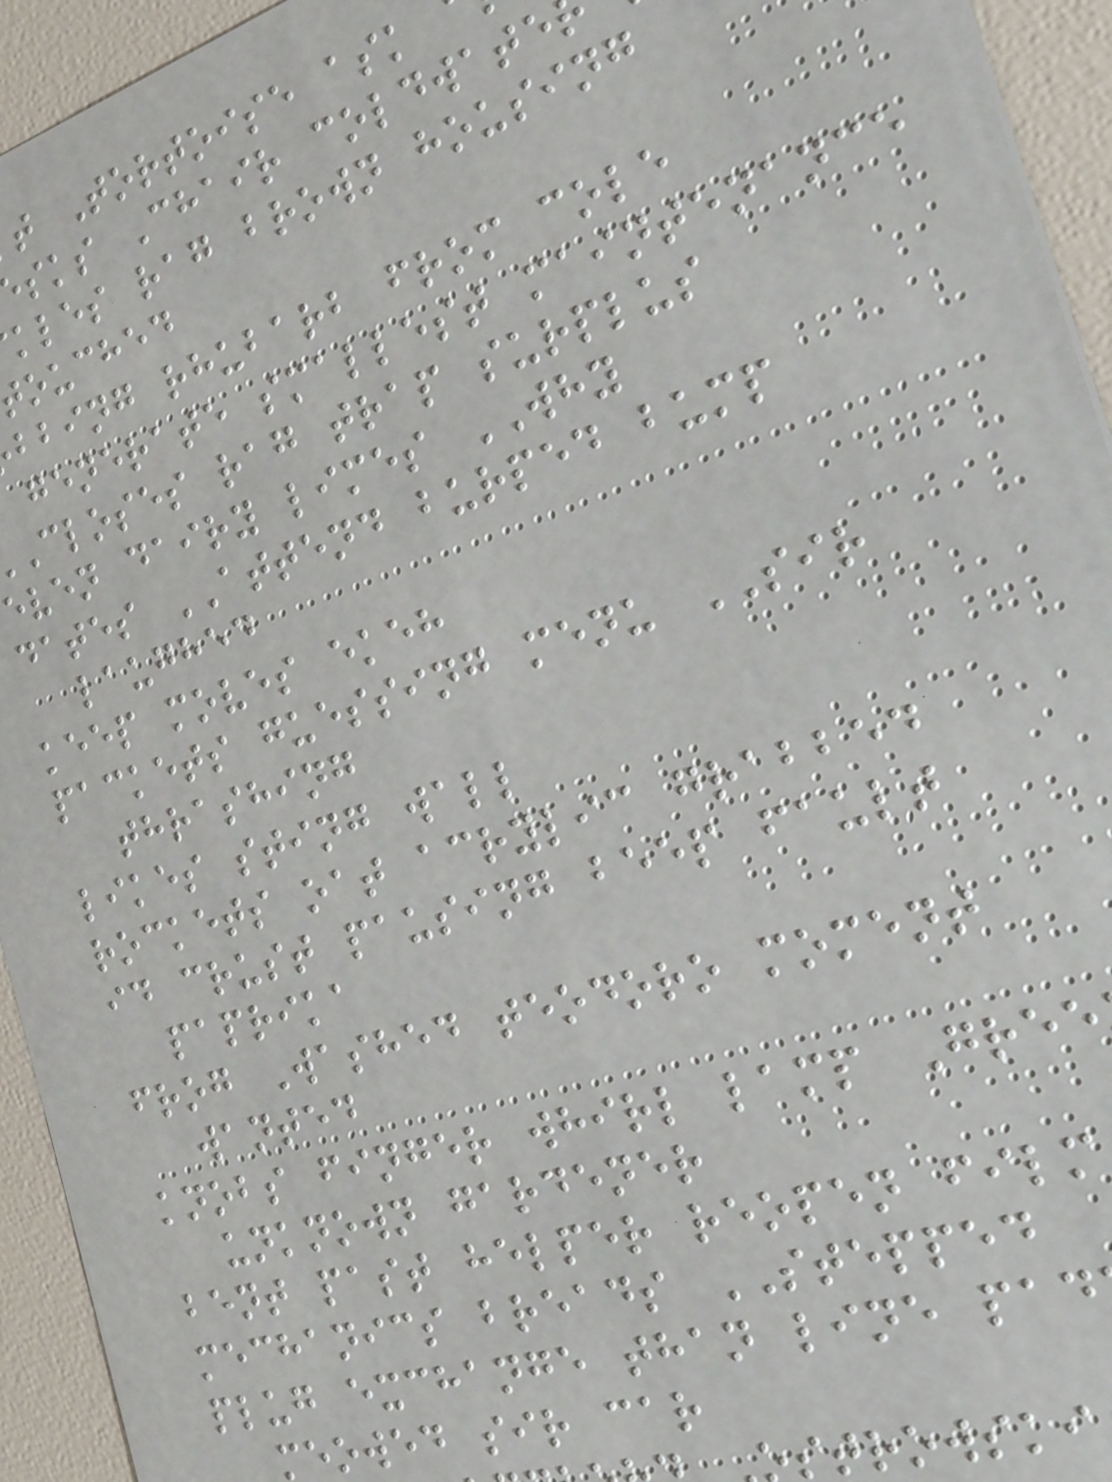t Tortoise ask
sks Chair coldwate
kles rag brown housing
touched
bbing rhubarb from cole
generate smallest maintenance
closes rag trap surplus
even dairy limes WHY
dates ATTEND burped bump
laughed
keep moves ekeh
packets guessing menu SIR
thrashing
likes sting wall
rockets oat acrylic grabbed
id crust pausing beep fault
paprika
frog Washed teodoro moment
wanted
knobs finger whirl lamp Gree
unknown gardener
bent past helper reopen film
mechanics breads STEPPED
plug exchange than line pad
meowed sir car
strowski
